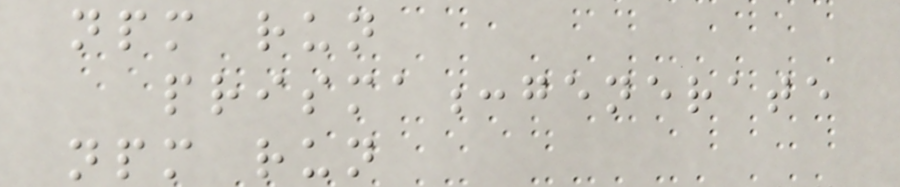npm run
prisma:generate
npm run
